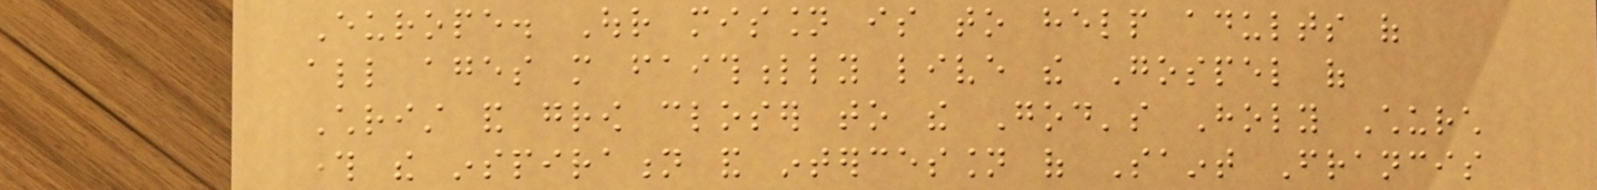Europe. Our mission is to help adults of
all ages more faithfully live the Gospel of
Christ and grow closer to the God's Holy Church
through the inspiration and intercession of Saint Francis
